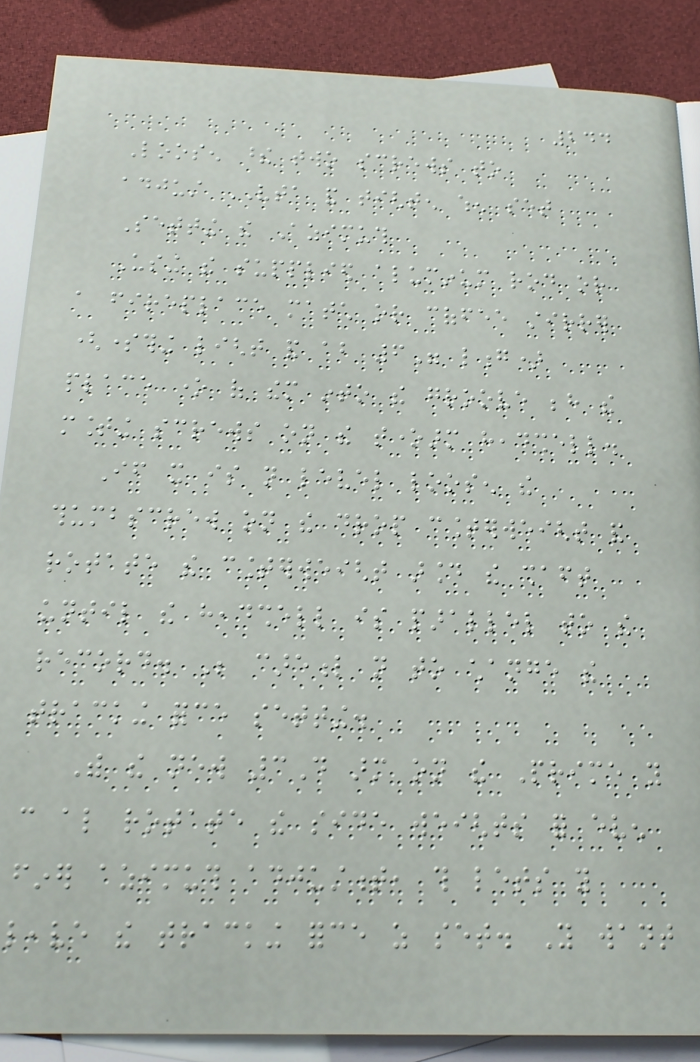244
Loosen these two screws to
adjust VTA and tighten when set
Setting the Azimuth
Using the supplied aluminum rod or
a fireplace match or coffee stirrer
(something light and about 6" long)
place one of them into the groove behind the
mounting screws on the tonearm headshell.
If it is not level loosen the
thumbscrew on the drop counterweight and
rotate the counterweight around the shaft
until the headshell is parallel to the
record. Be careful not to change the
tracking force setting.
With the new 3D arm on the Prime you
can also rotate the side weights for even
finer azimuth adjustment, this lets you
leave the tracking force as set. You want
